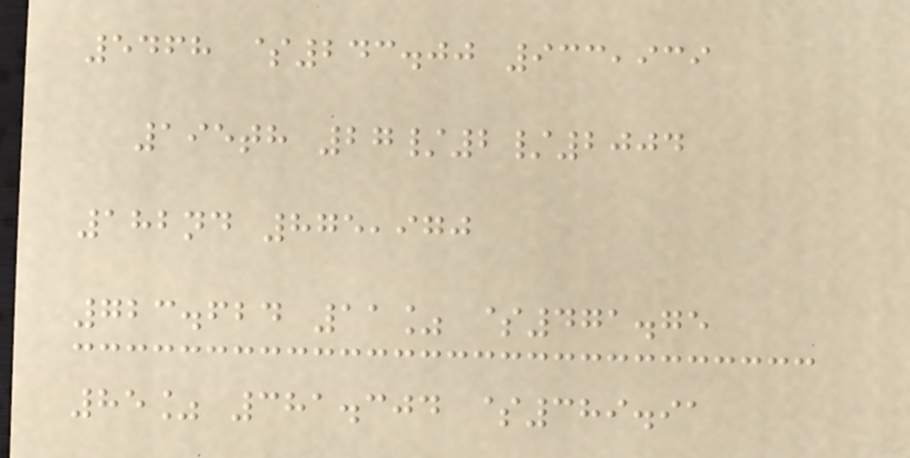5468 $243.00 933,939
195th 27/2/2004
182nd 875,970
723.624 11% $471.75
85% 381.304 $389.91
